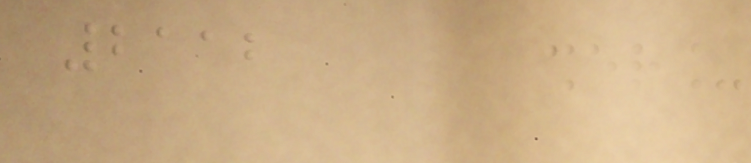2112
